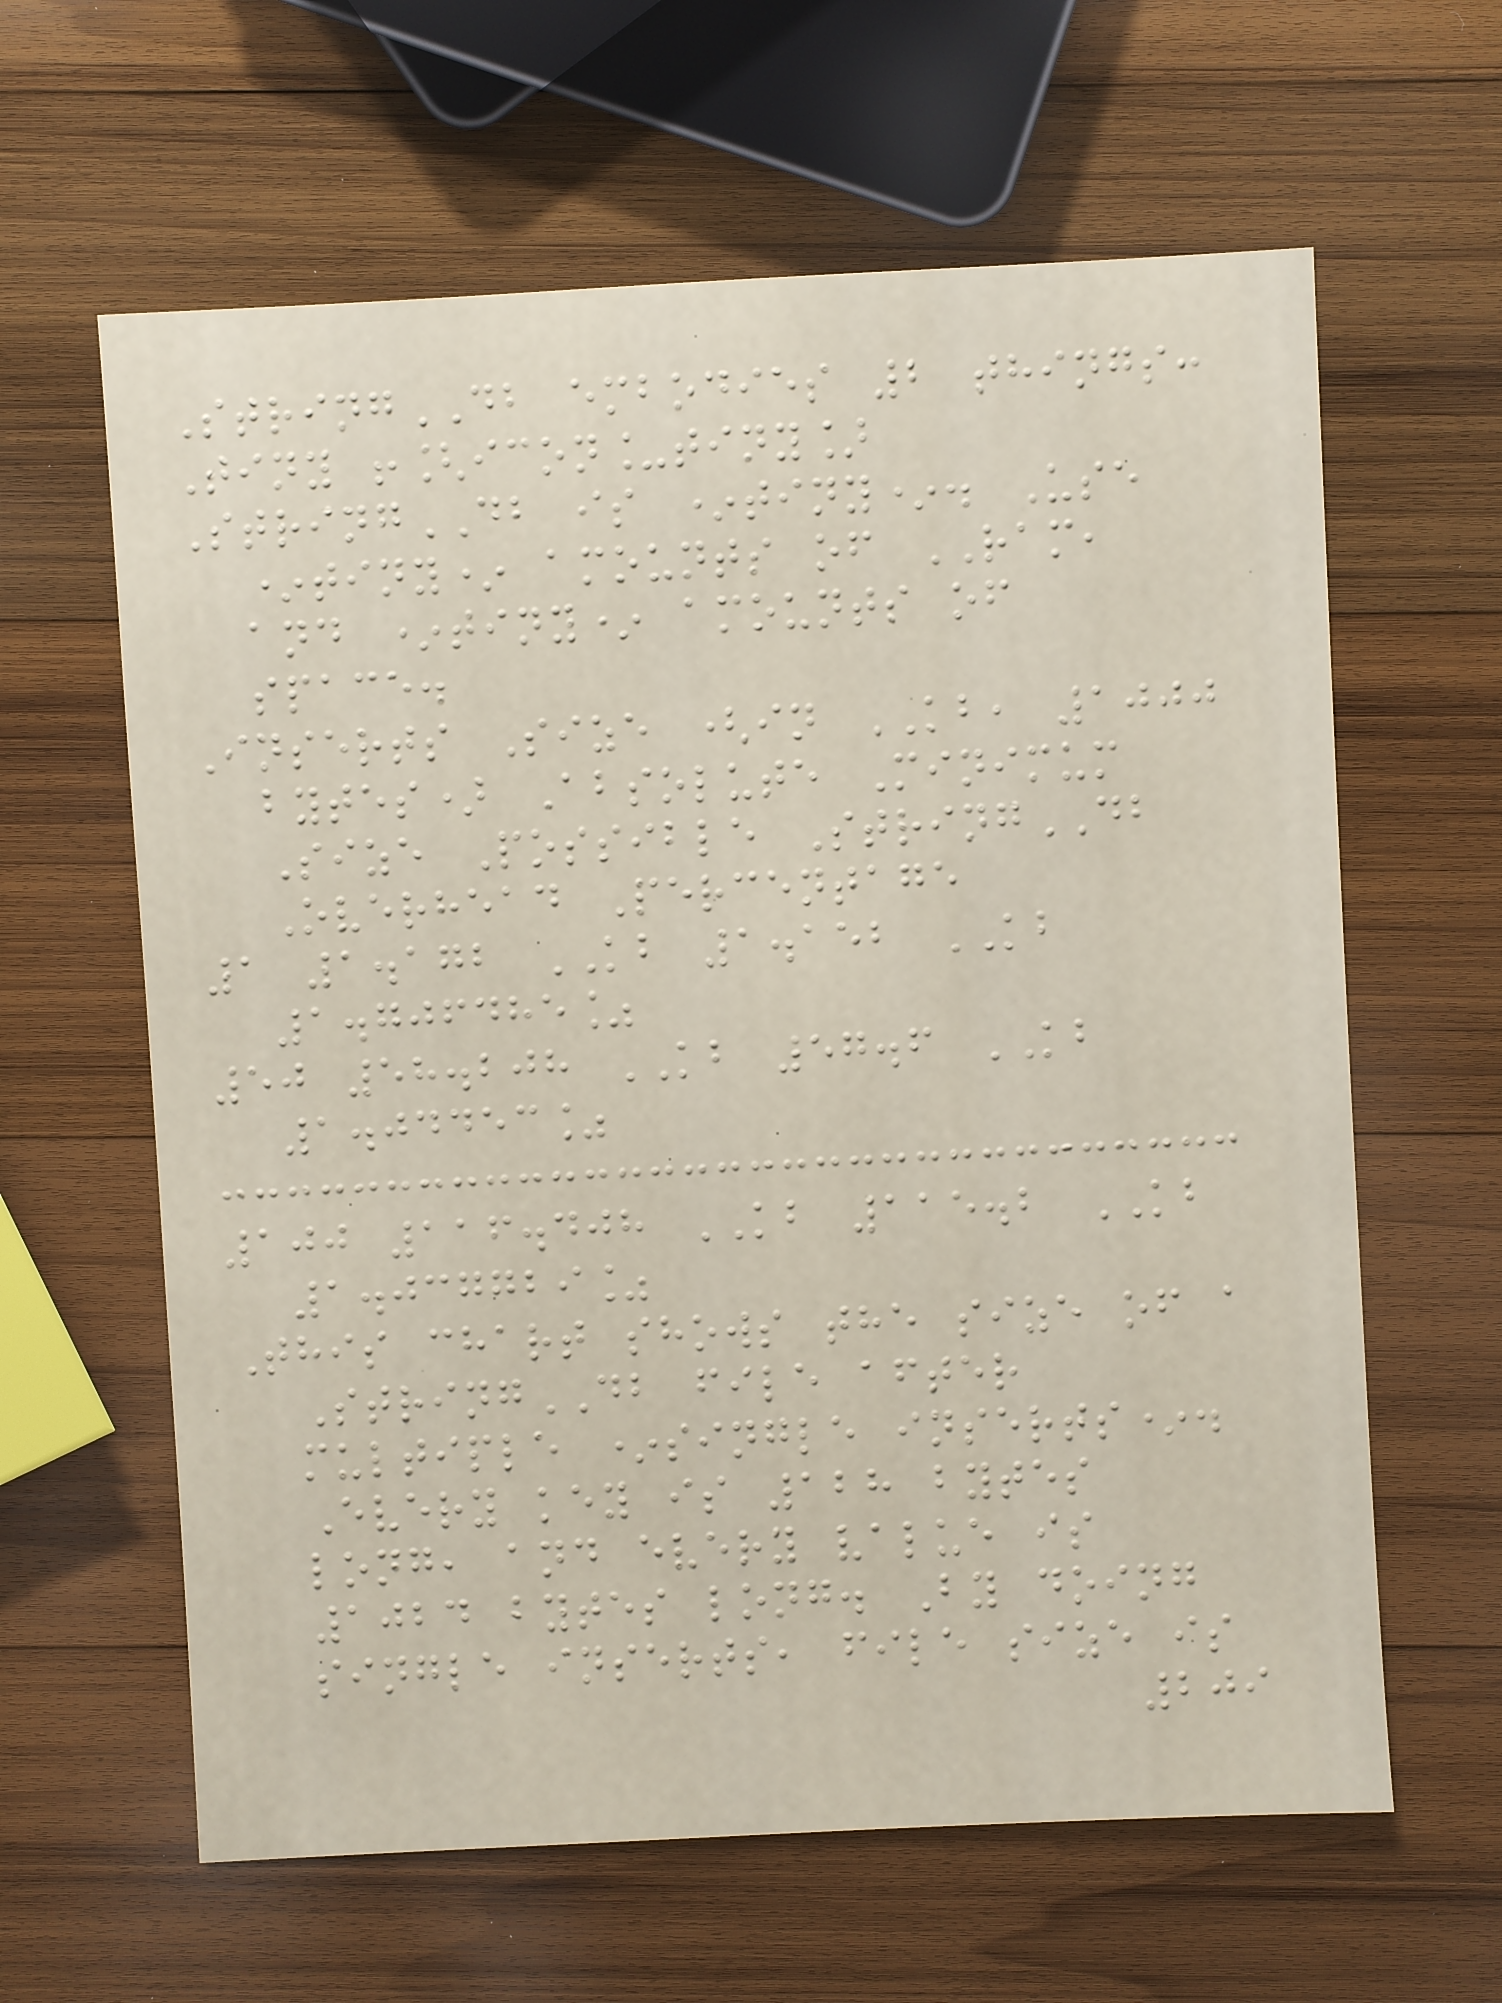StringDB embodies 2 things:
Tiny ![icon_tiny]
StringDB is *tiny*. Use
*tiny* amounts of RAM,
and *tiny* amounts of
space.
Inserts Size (in KB, 1000
bytes) Absolute Minimum
Size Possible StringDB
Overhead Percentage
1 1.172 KB 1.152 KB
1.706485%
50 58.208 KB 57.6 KB
1.04453%
100 116.408 KB 115.2 KB
1.037729%
This chart shows the size of a
StringDB file after
multiple *single inserts*.
Every key is 128 bytes
long, and every value is
1024 bytes long. By doing
single inserts, file size is
209
